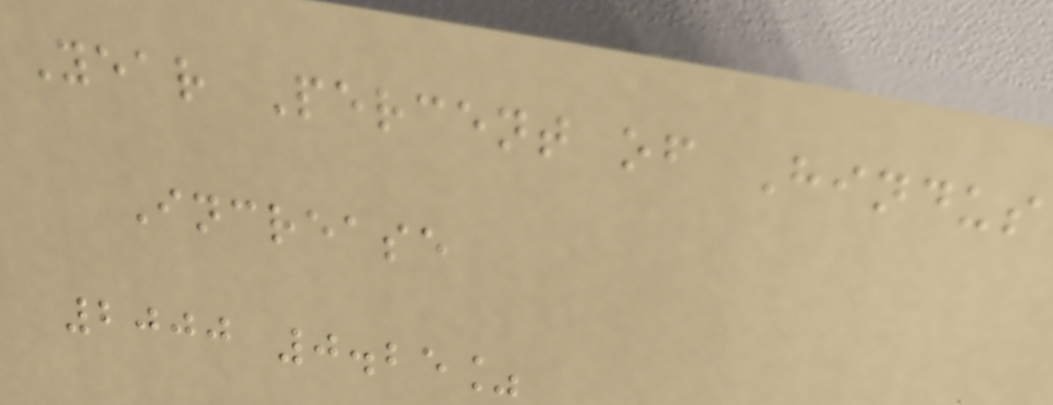Year Percent of Hindus
Increase
2000 0.25%
